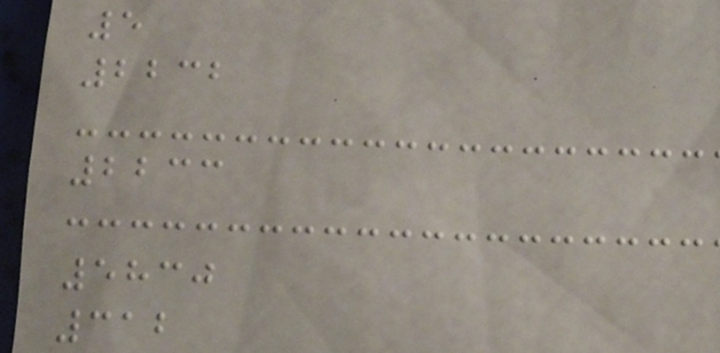5
2232
2233
5830
312
